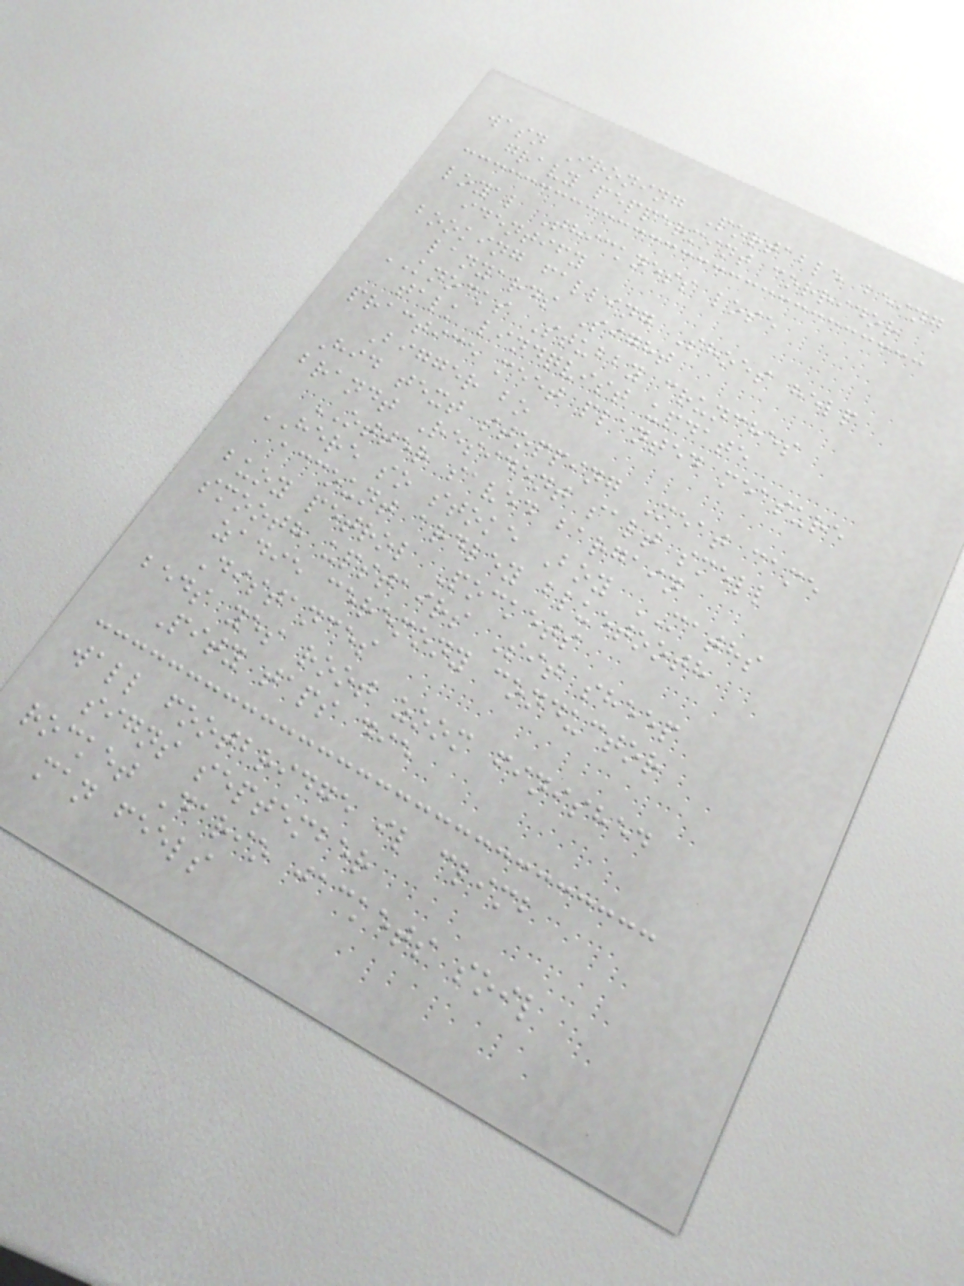wasn Ironing Portable being
gravy peppermint corridor
loyal Thickness lose
identify
booking falling Shoes help
lanyards Sight
KNOCKS Stubby crunches
talk lindqvist update
practice meet planted measure
Bigger bo
Hid text stopping Meat came
brandt Resident salt smell
OTTER saved bargain
HERE so stoke Boy MATHS
account ardley bluetooth
buoy petrol Pockets
smooth upstairs Sit sheep
zadie ceremony conductor
Distances
beds yes root zoom finished
Pity taps die
wall footbridge il climb
signs september
rocket Dario jackets soil
man feels
